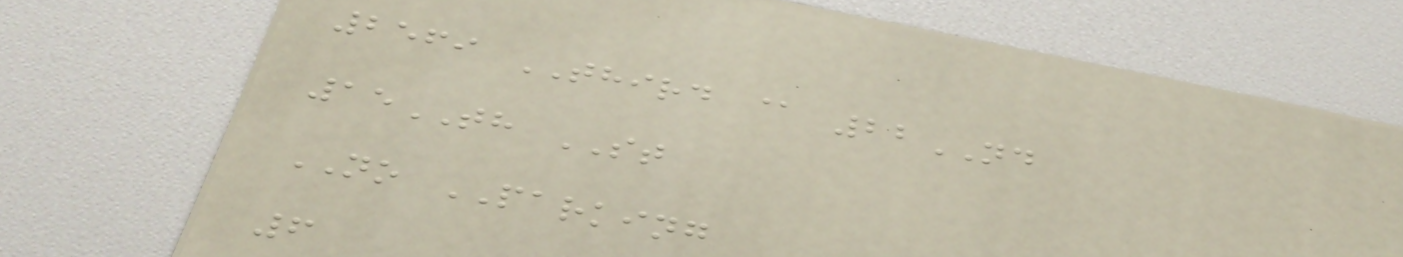2569 THIRD @ 22ND
15TH ST
NO PARKING
6
